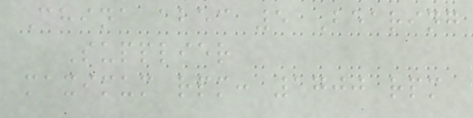China abec 5 Bearing
Supplier
maximum rpm: 1700 rpm
